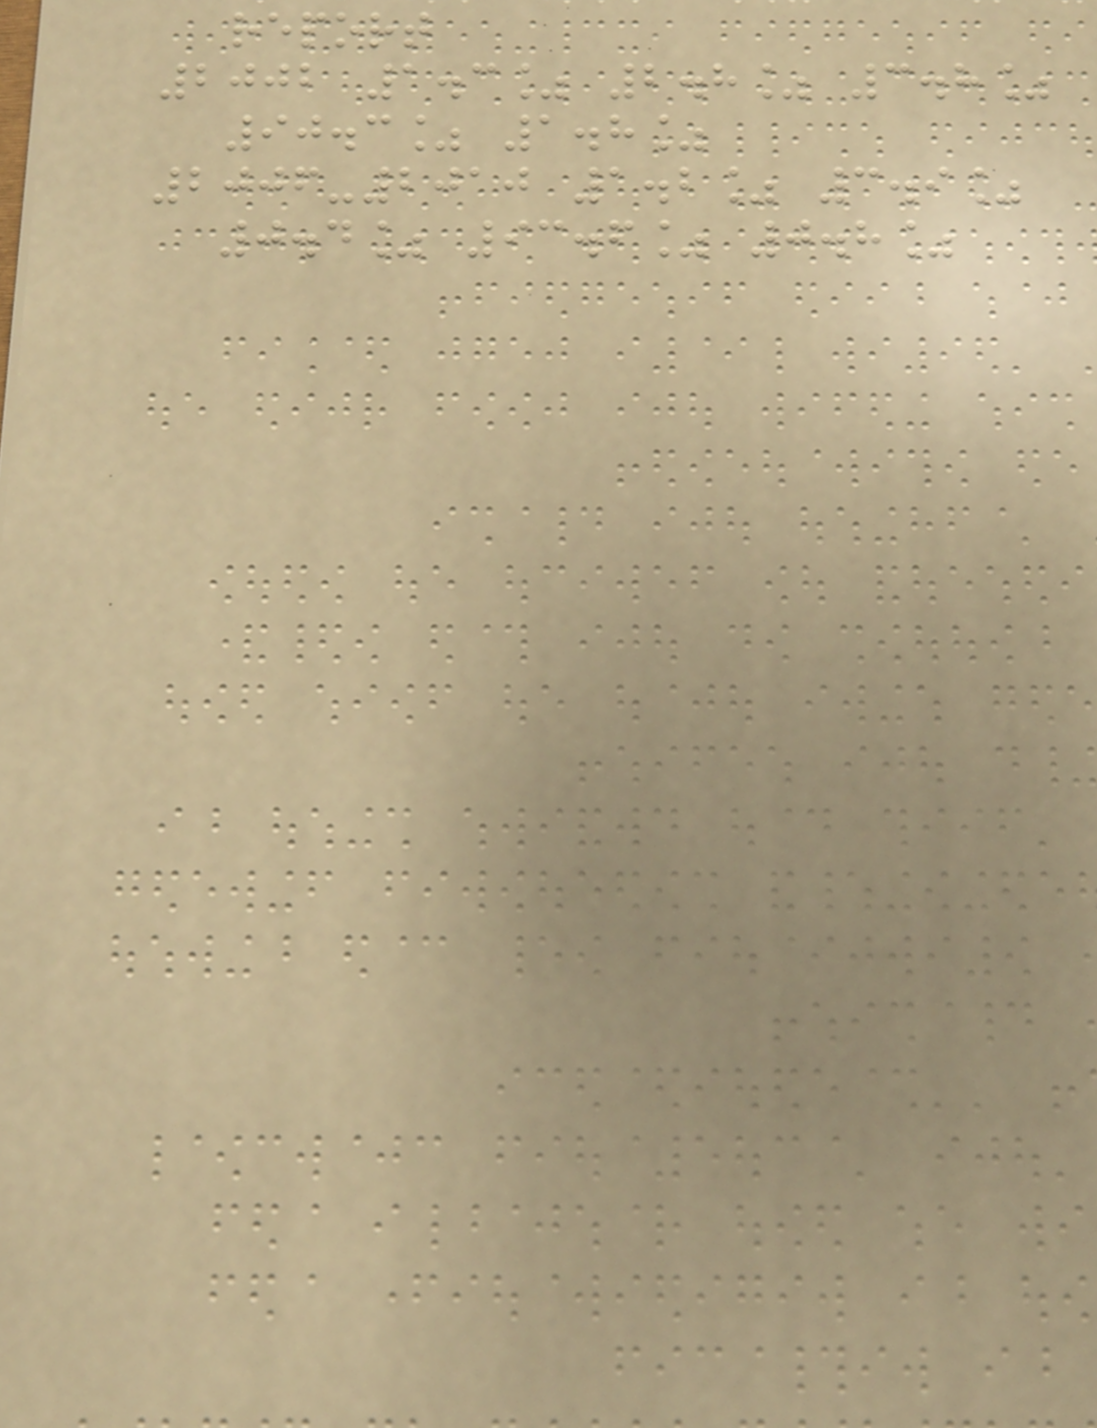report
2002 1.3% 2.8% 3.8%
90.3% 1.8%
2006-2010 1.2% 3.9%
0.4% 93.6% 0.8%
